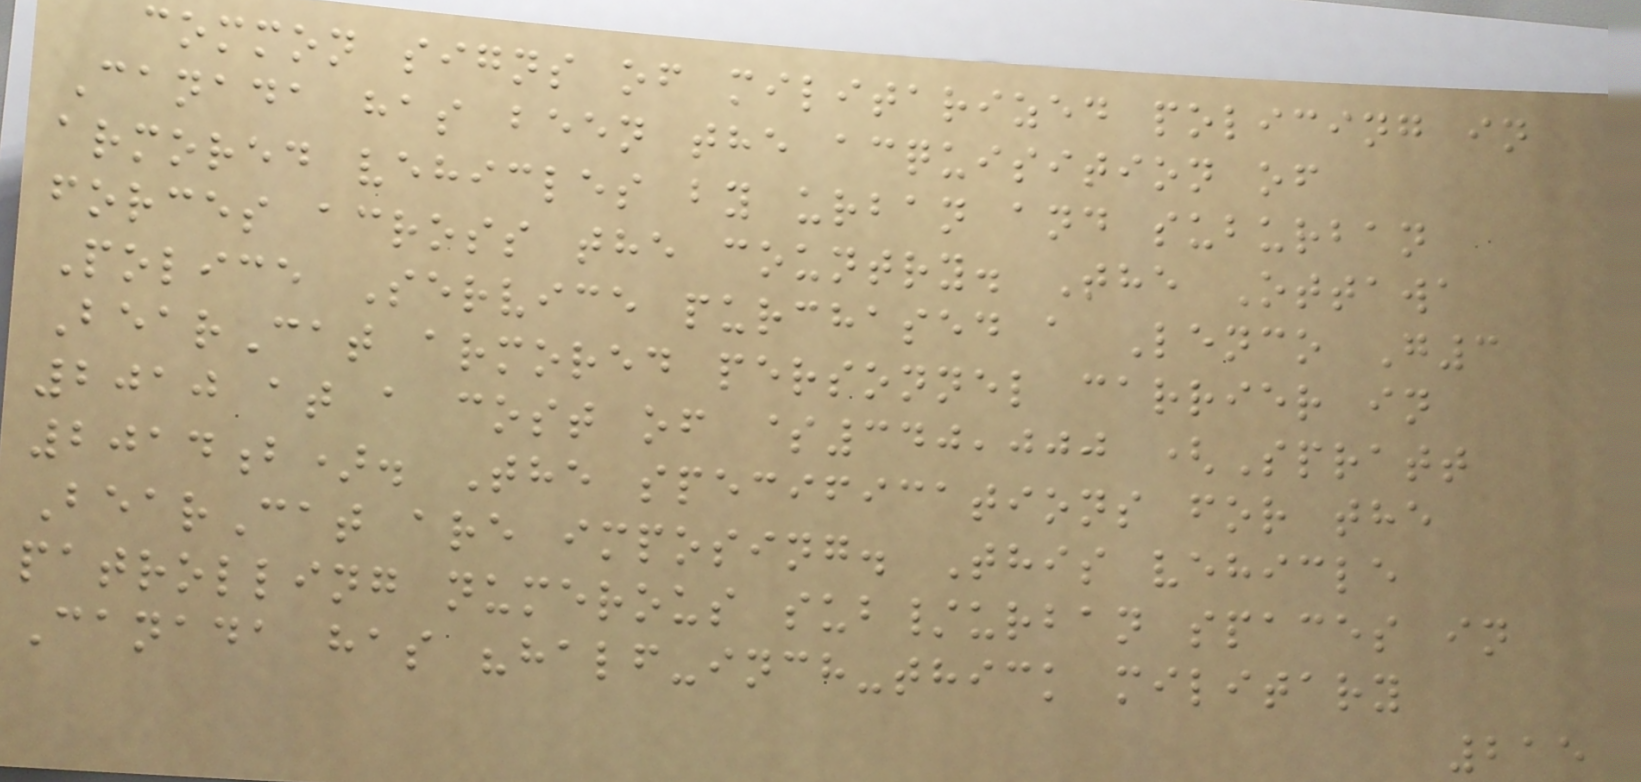common signs of militarized policing in
Canada has been the acquisition of
armored vehicles by urban and suburban
forces across the country. The Ottawa
Police Service purchased a Lenco G3
BearCat armored personnel carrier in
2010 at a cost of $340,000 (Spratt
2014b). The specifications for the
BearCat are imposing. This vehicle
patrolling numerous sub/urban spaces in
Canada has "half-inch-thick military
215
